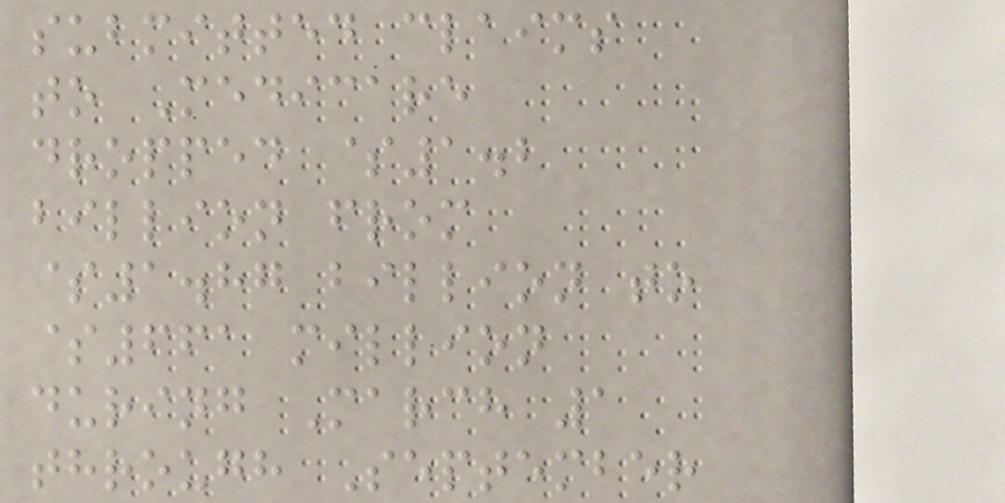submitted claims
to Medicare
dropped $1.2
billion from
$1.87 billion to
$661 million
during March 1
through September
